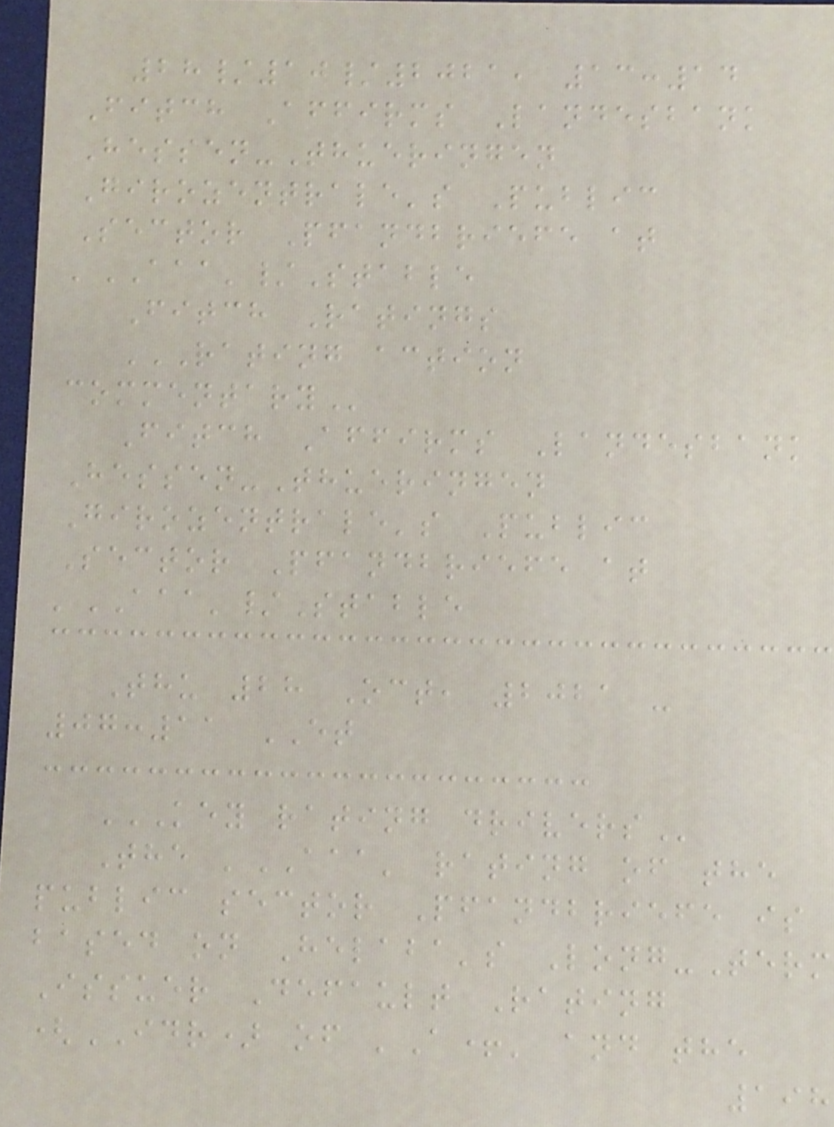28/10/2021, 13:14
Fitch Affirms Landesbank
Hessen-Thueringen
Girozentrale's Public
Sector Pfandbriefe at
'AAA'/Stable
Fitch Ratings
RATING ACTION
COMMENTARY
Fitch Affirms Landesbank
Hessen-Thueringen
Girozentrale's Public
Sector Pfandbriefe at
'AAA'/Stable
Thu 28 Oct, 2021 -
07:11 ET
KEY RATING DRIVERS
The 'AAA' rating of the
public sector Pfandbriefe is
based on Helaba's Long-Term
Issuer Default Rating
(IDR) of 'A+' and the
198
